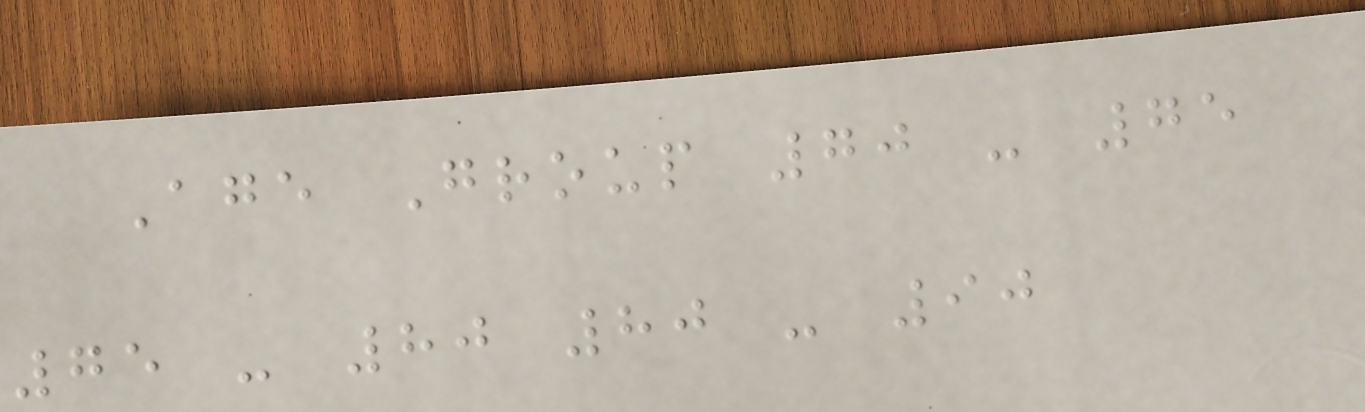Age Group 70 - 75
75 - 80 80 - 90
